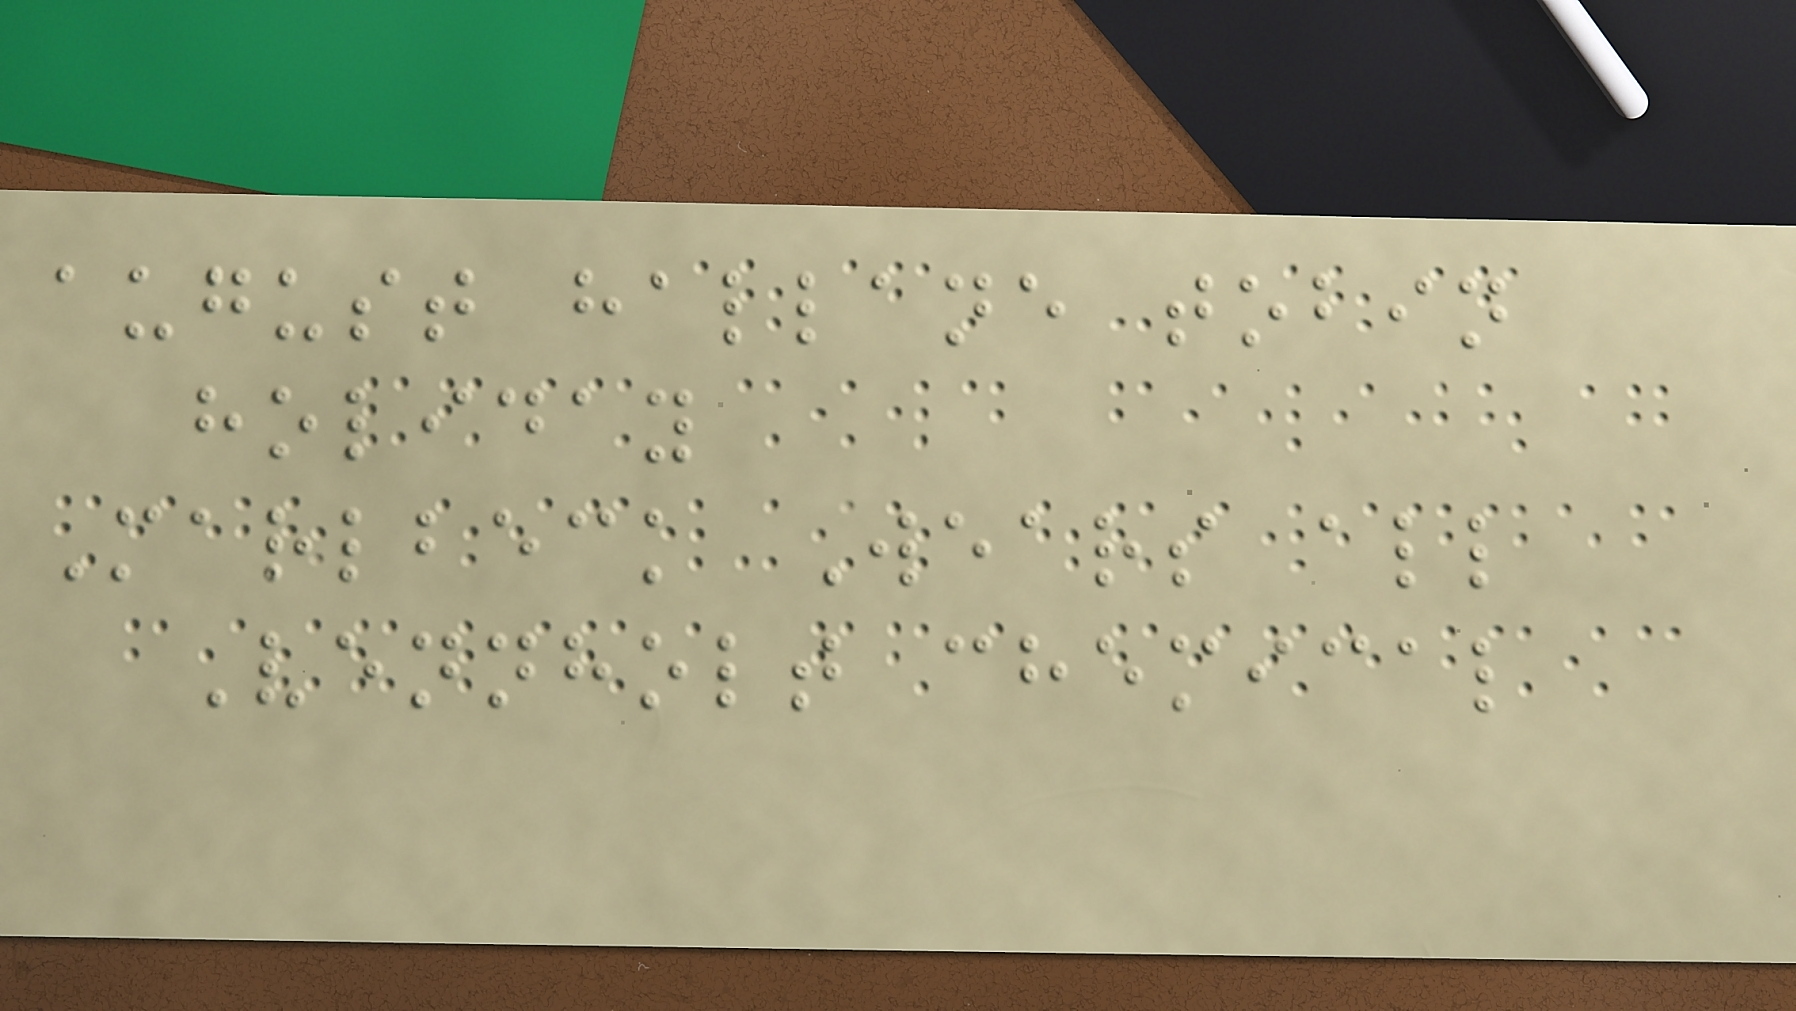august hallane tobin
holiday
Marlbeck Wears all
Vennholt chemical
